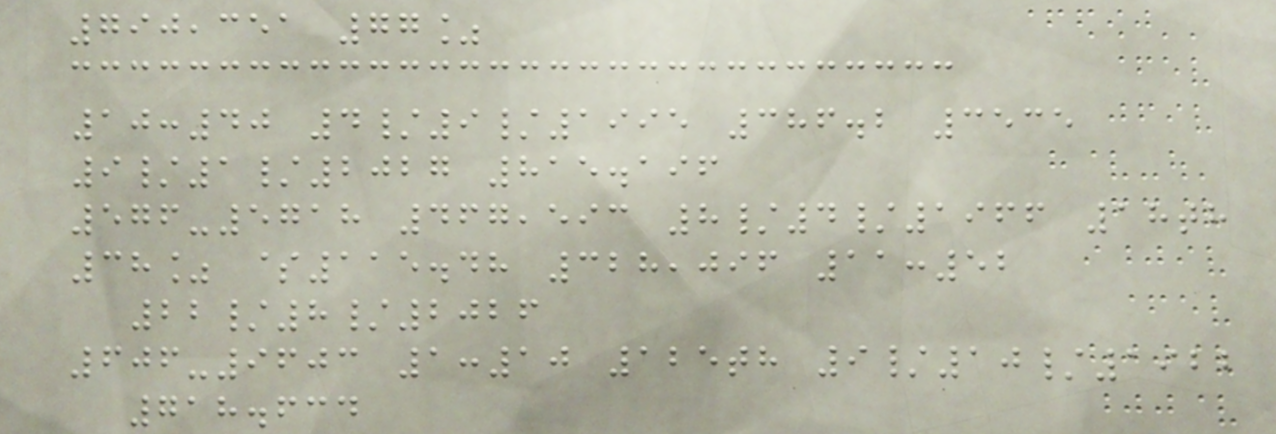790,351 77%
10:40 4/9/1995 386.2 3535
9/1/2027 815.196
576-5718 467,593 8/4/1966 18th
38% $115.48 328,096 11:52
22/8/2026
606-9603 1:10 125th 9/10/1922
718.634
